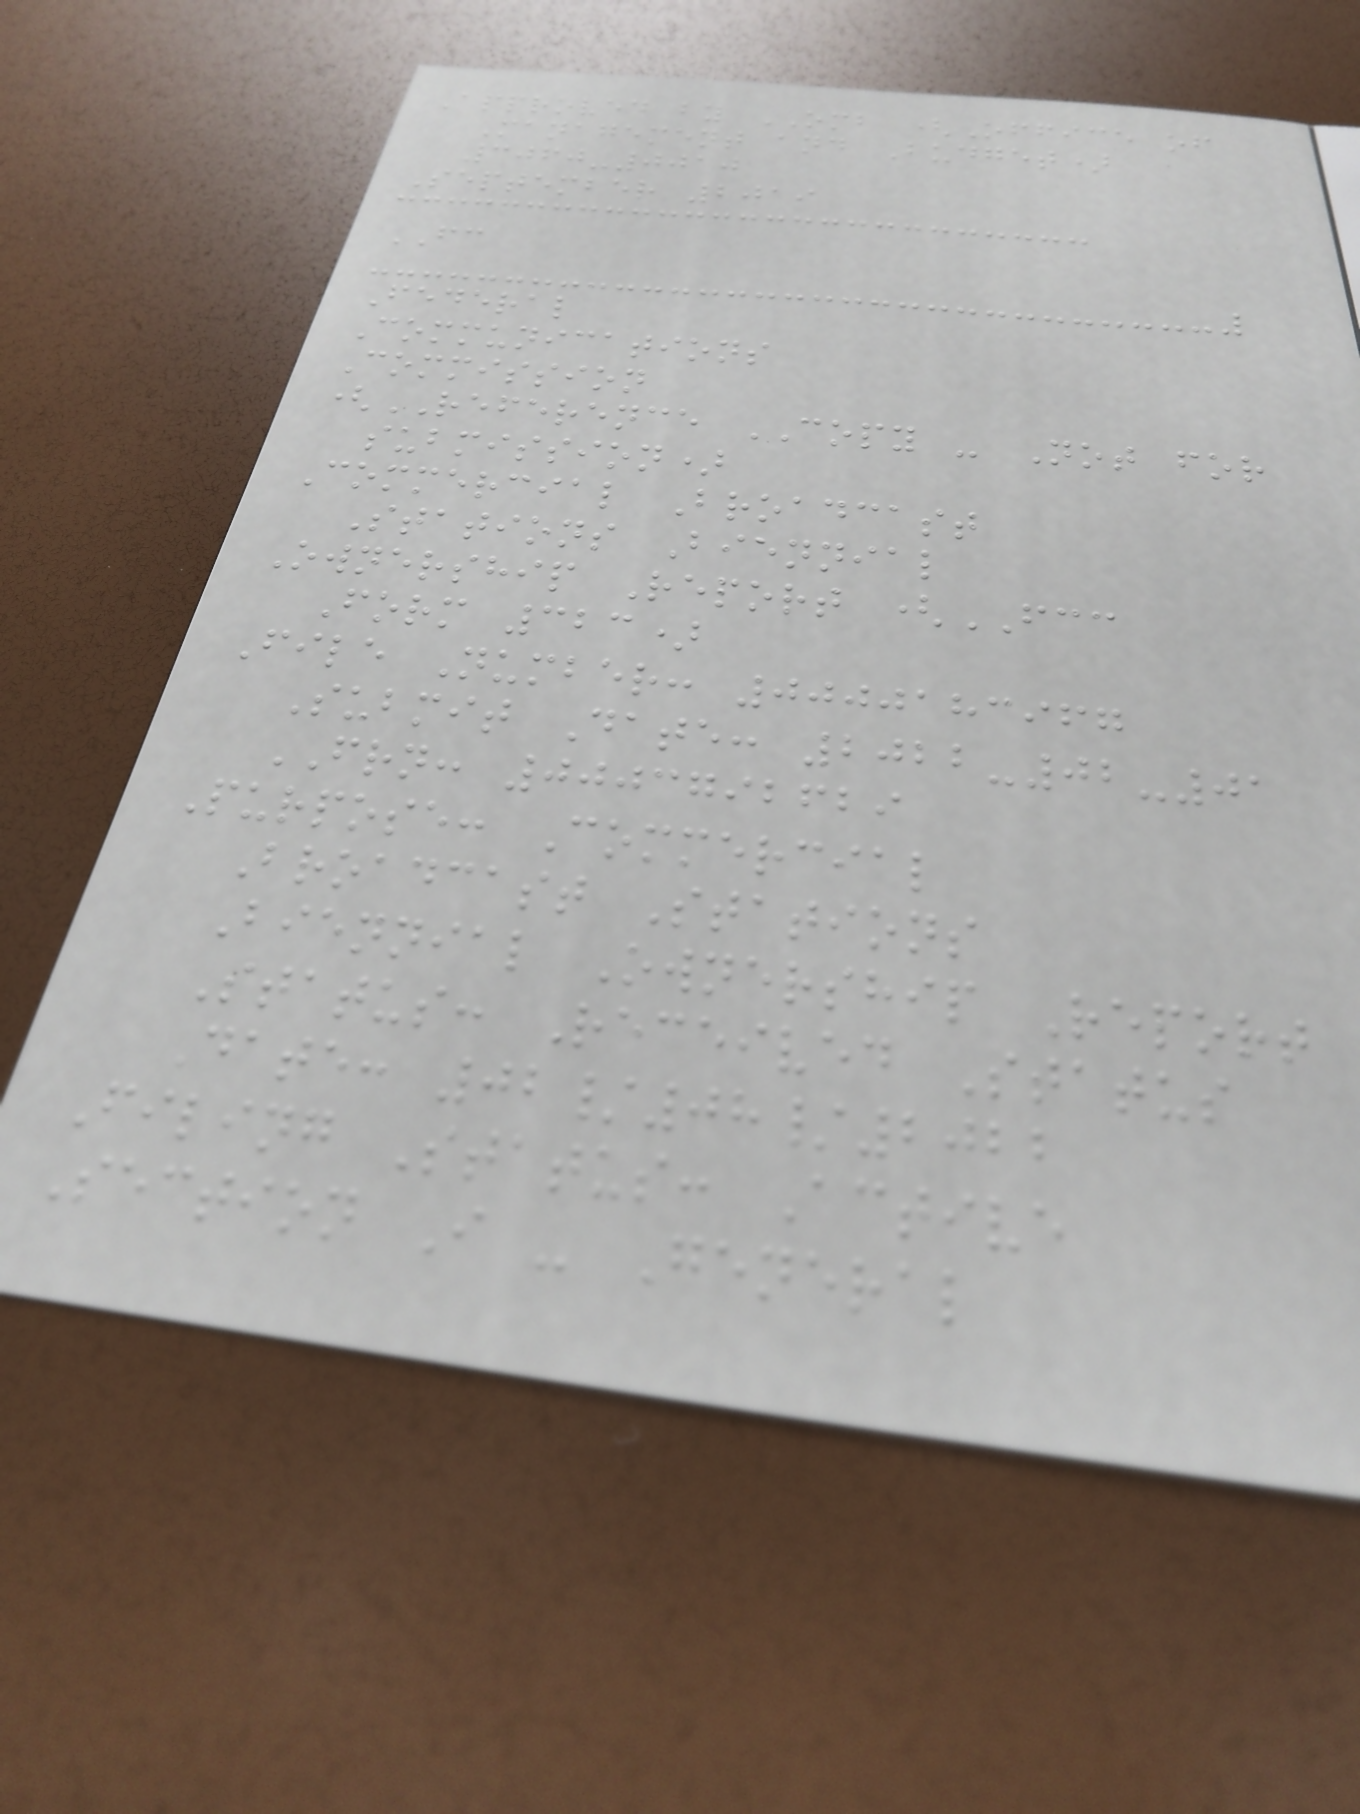Approved by OMB (Office of
Management and Budget)
3060-0010
September 2019
FC
Federal
Communications
Commission
(REFERENCE COPY - Not for
submission)
Commercial Broadcast
Stations Biennial
Ownership Report (FCC
Form 323)
File Number: 0000183967
Submit Date: 2022-02-01
FRN: 0003792629
Purpose: Commercial
Broadcast Stations
Biennial Ownership Report
Status: Received Status
Date: 02/08/2022
Filing Status: Active
Section I - General
